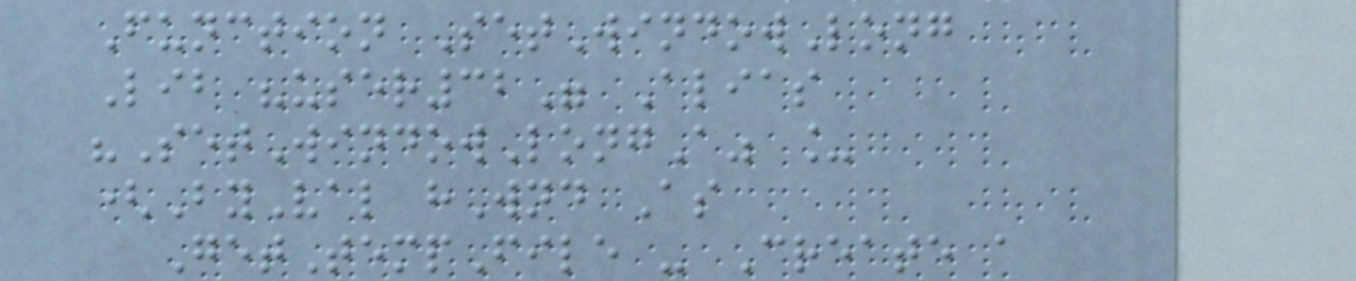Function SetWindowLong
Lib "user32" Alias
"SetWindowLongA" _
(ByVal hWnd As
GetTempFile - Create a
